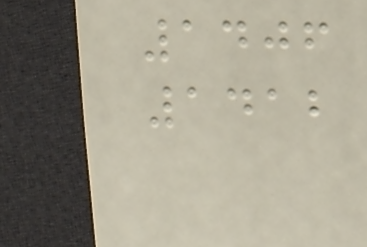1406
1412
